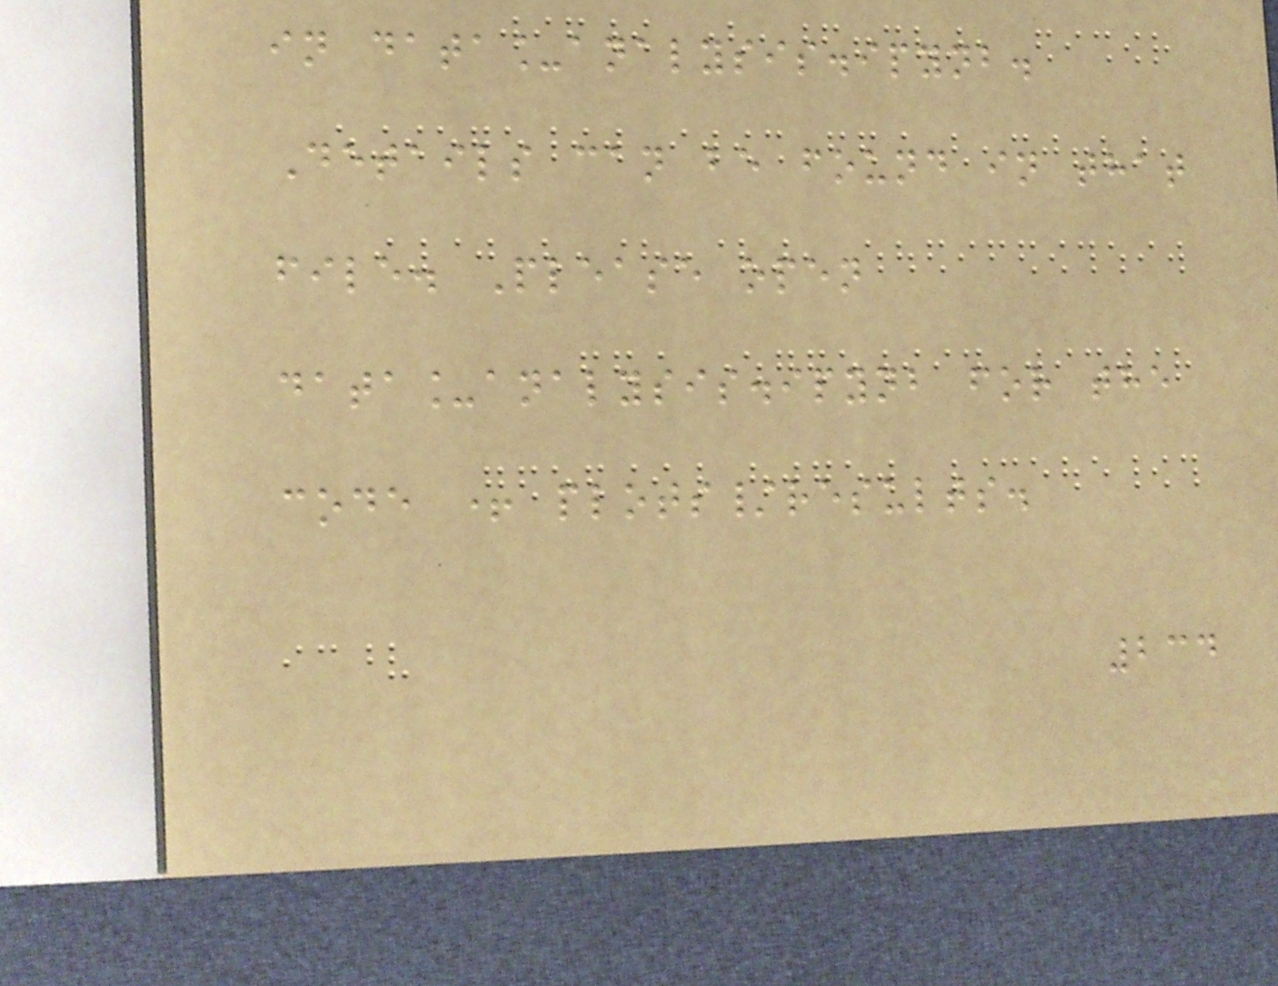in data_analysis.ipynb.
Details can be found in that
file. Please open
data_analysis.ipynb for the
code + plots/results.
234
